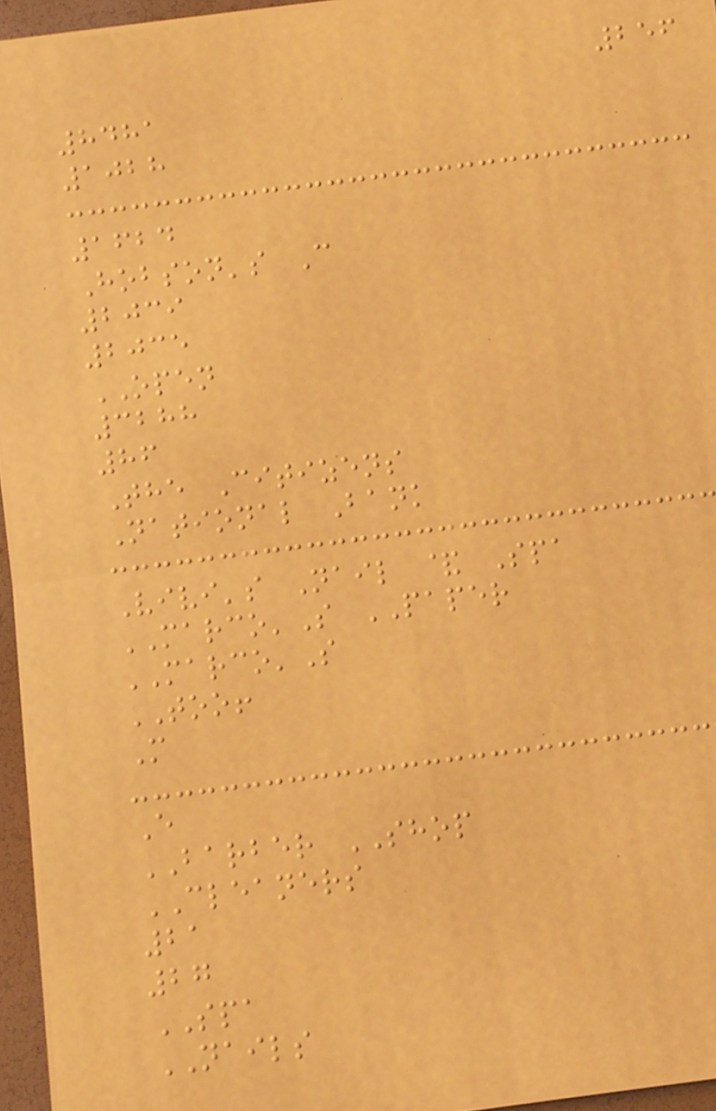256
8481
1028
1624
Hobson's C
2039
2035
OPEN
3288
86
The Citizens
National Bank
Vivi's Nail & Spa
MARCO'S PAPER
MARCO'S
TOO!
M
E
BARBER SHOP
CLEANERS
21
27
SPA
NAILS
